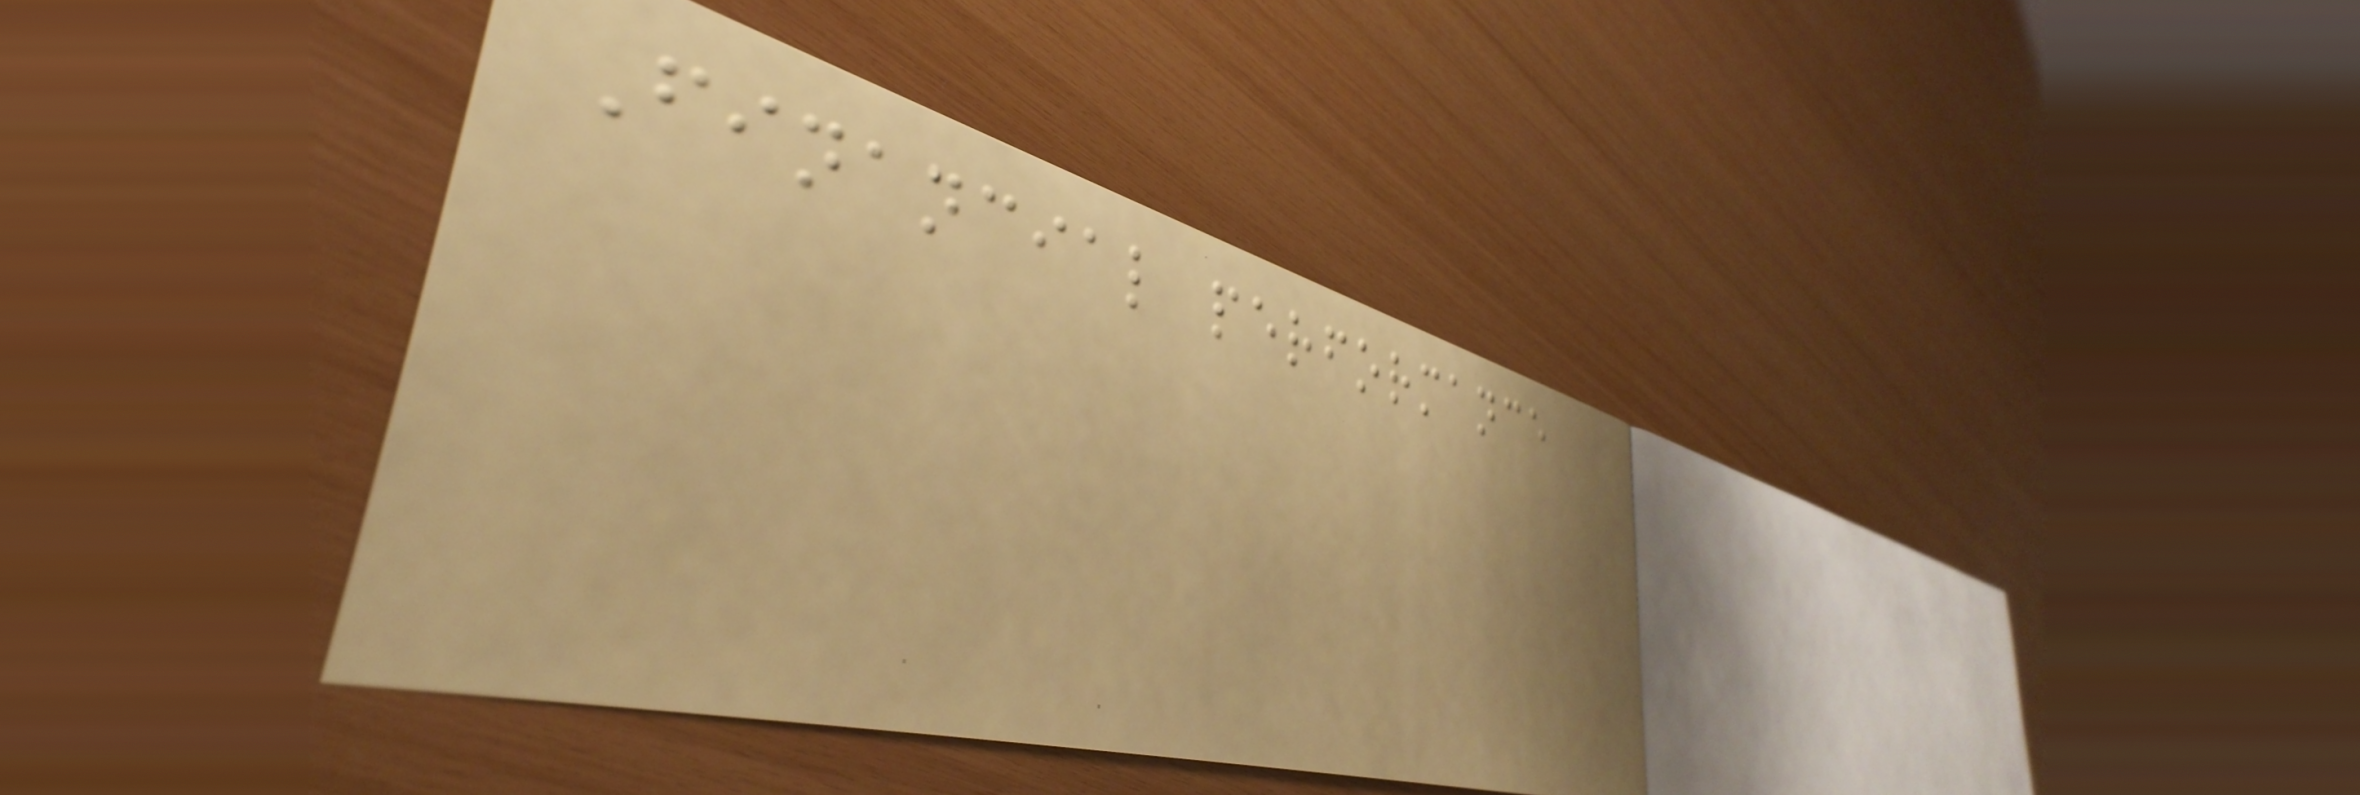Financial performance
